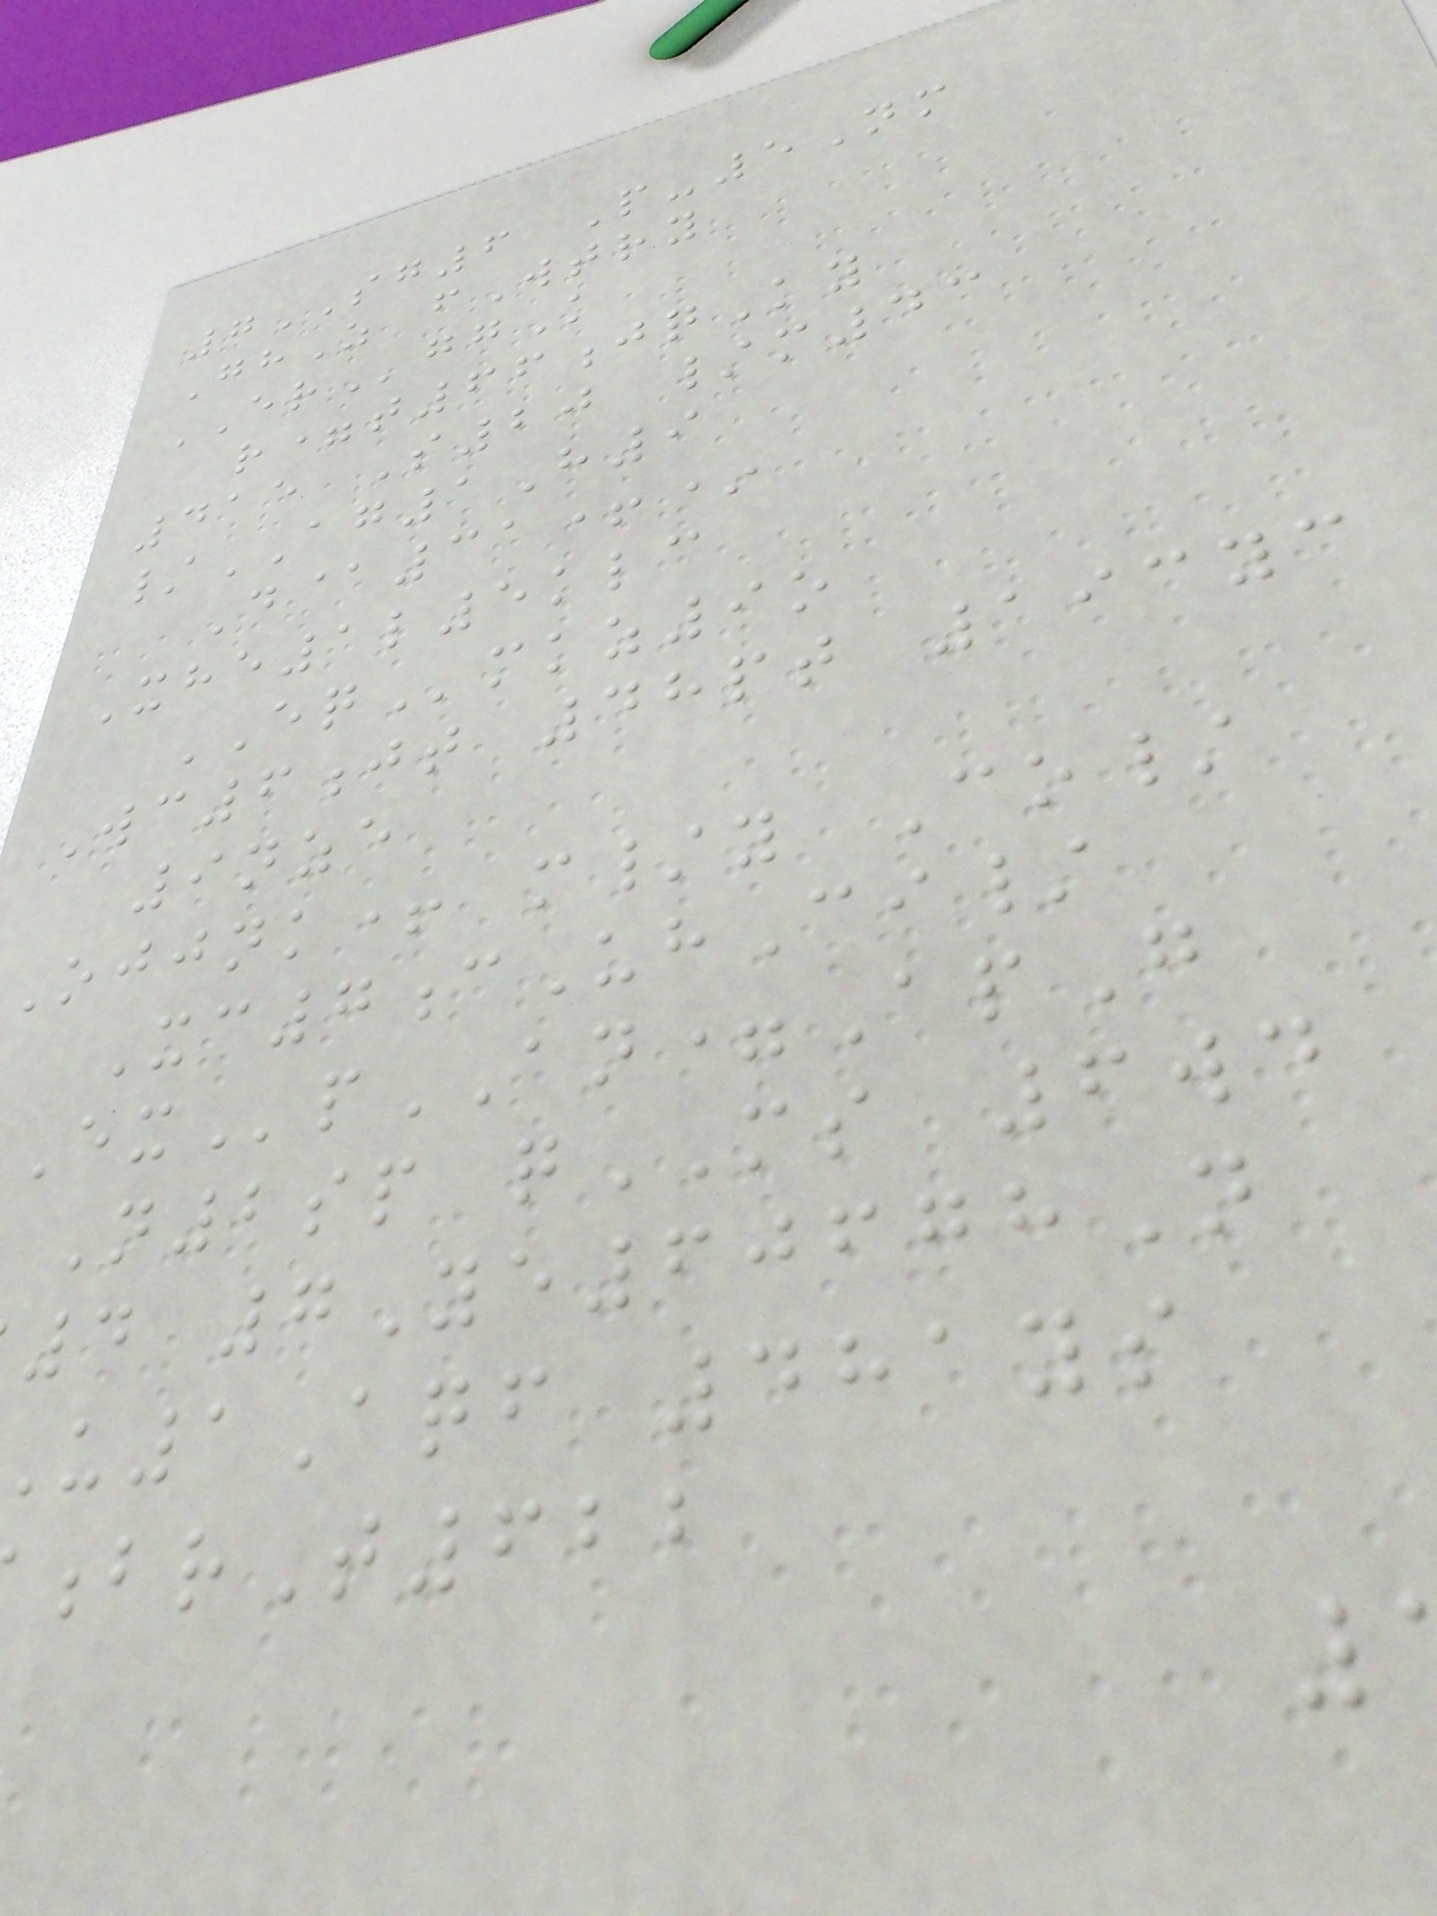7SG6 P-5Nm
GhZ fWtry
ERggK
r=t66jqKy
415 S20 /m43
/AG1H9
D@31+*
Xhe1l5klc
EQmkz9o
Wc6jt 48pt 193yc
9nze
Ojjnk+ m/y Co/
Xc7cUhCi/
pAN=ApG
N2sp qMS 6wd
4 7Ye60678N
1Aqf 481ys
brT622
